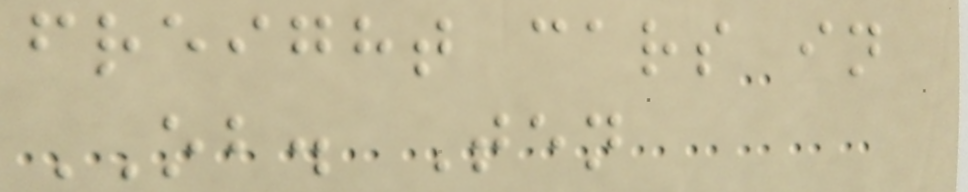freight cars in
OB. Ten
